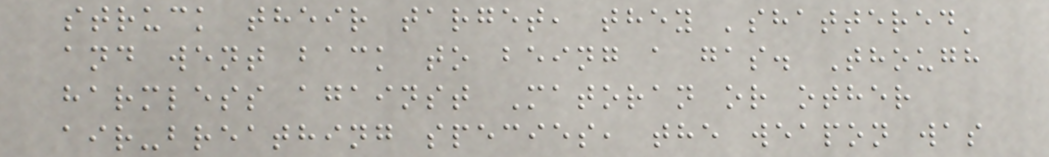struck their target, they 'shattered'
and went back to being a gas. Though
harmless against Matoran or other
air-breathing species, the weapon was
